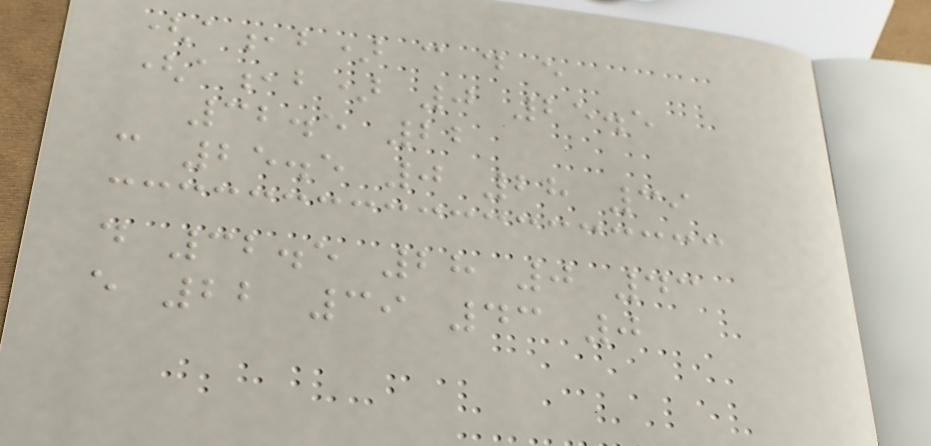(a,b) c d e
(a,b) 0 25.5
32.5 22
c 25.5 0 28 39
d 32.5 28 0 43
e 22 39 43 0
